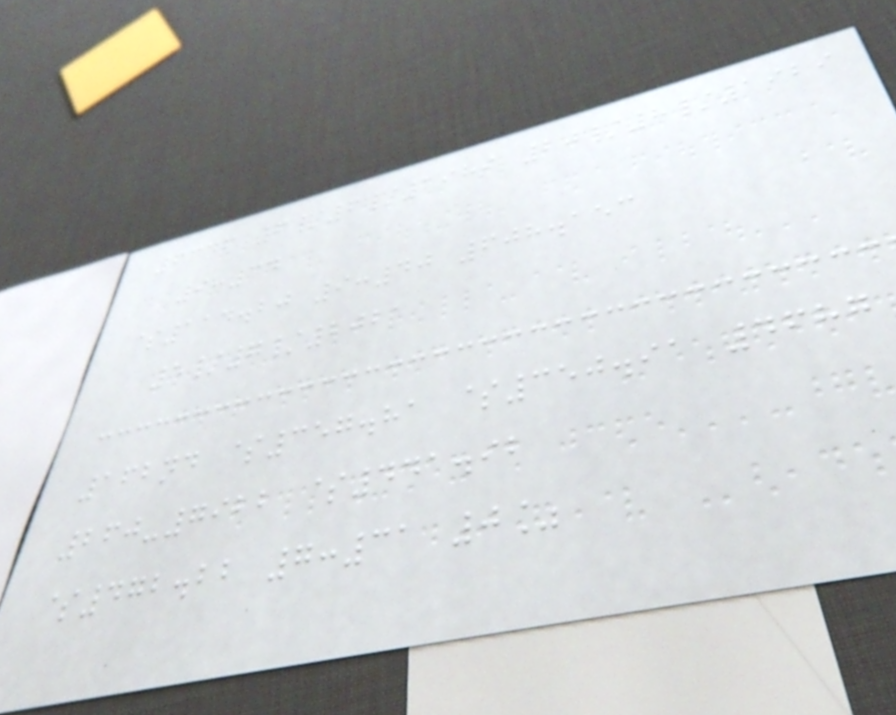6346 6/6/1989 20/8/1929
9:34
$114.20 9:40 608.153
5/7/2021
162nd $357.81 $350.91 4687
260-7922 $441.92
$472.22 7:31 0%
